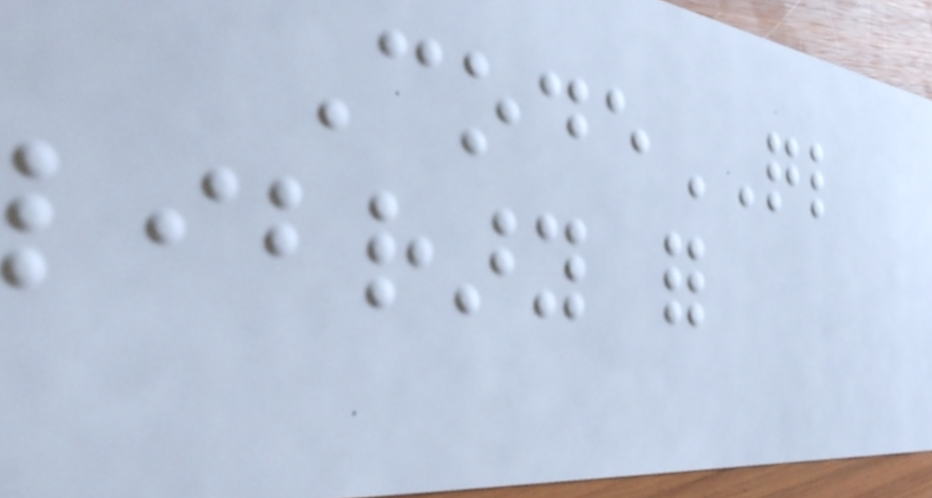CodeQL
library for
